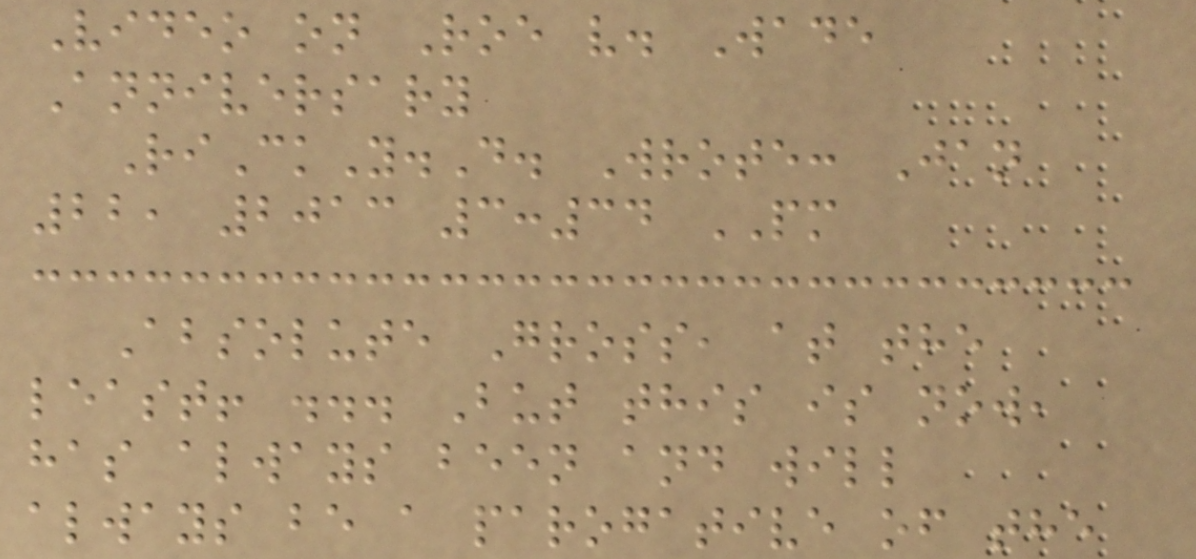Video on Roe v. Wade
Anniversary
RiCkY.D. Wrote: Jan
22, 2013 3:34 PM
Absolute Gross, at the
least! ... But this is now,
has always been and will
always be a parogative of the
